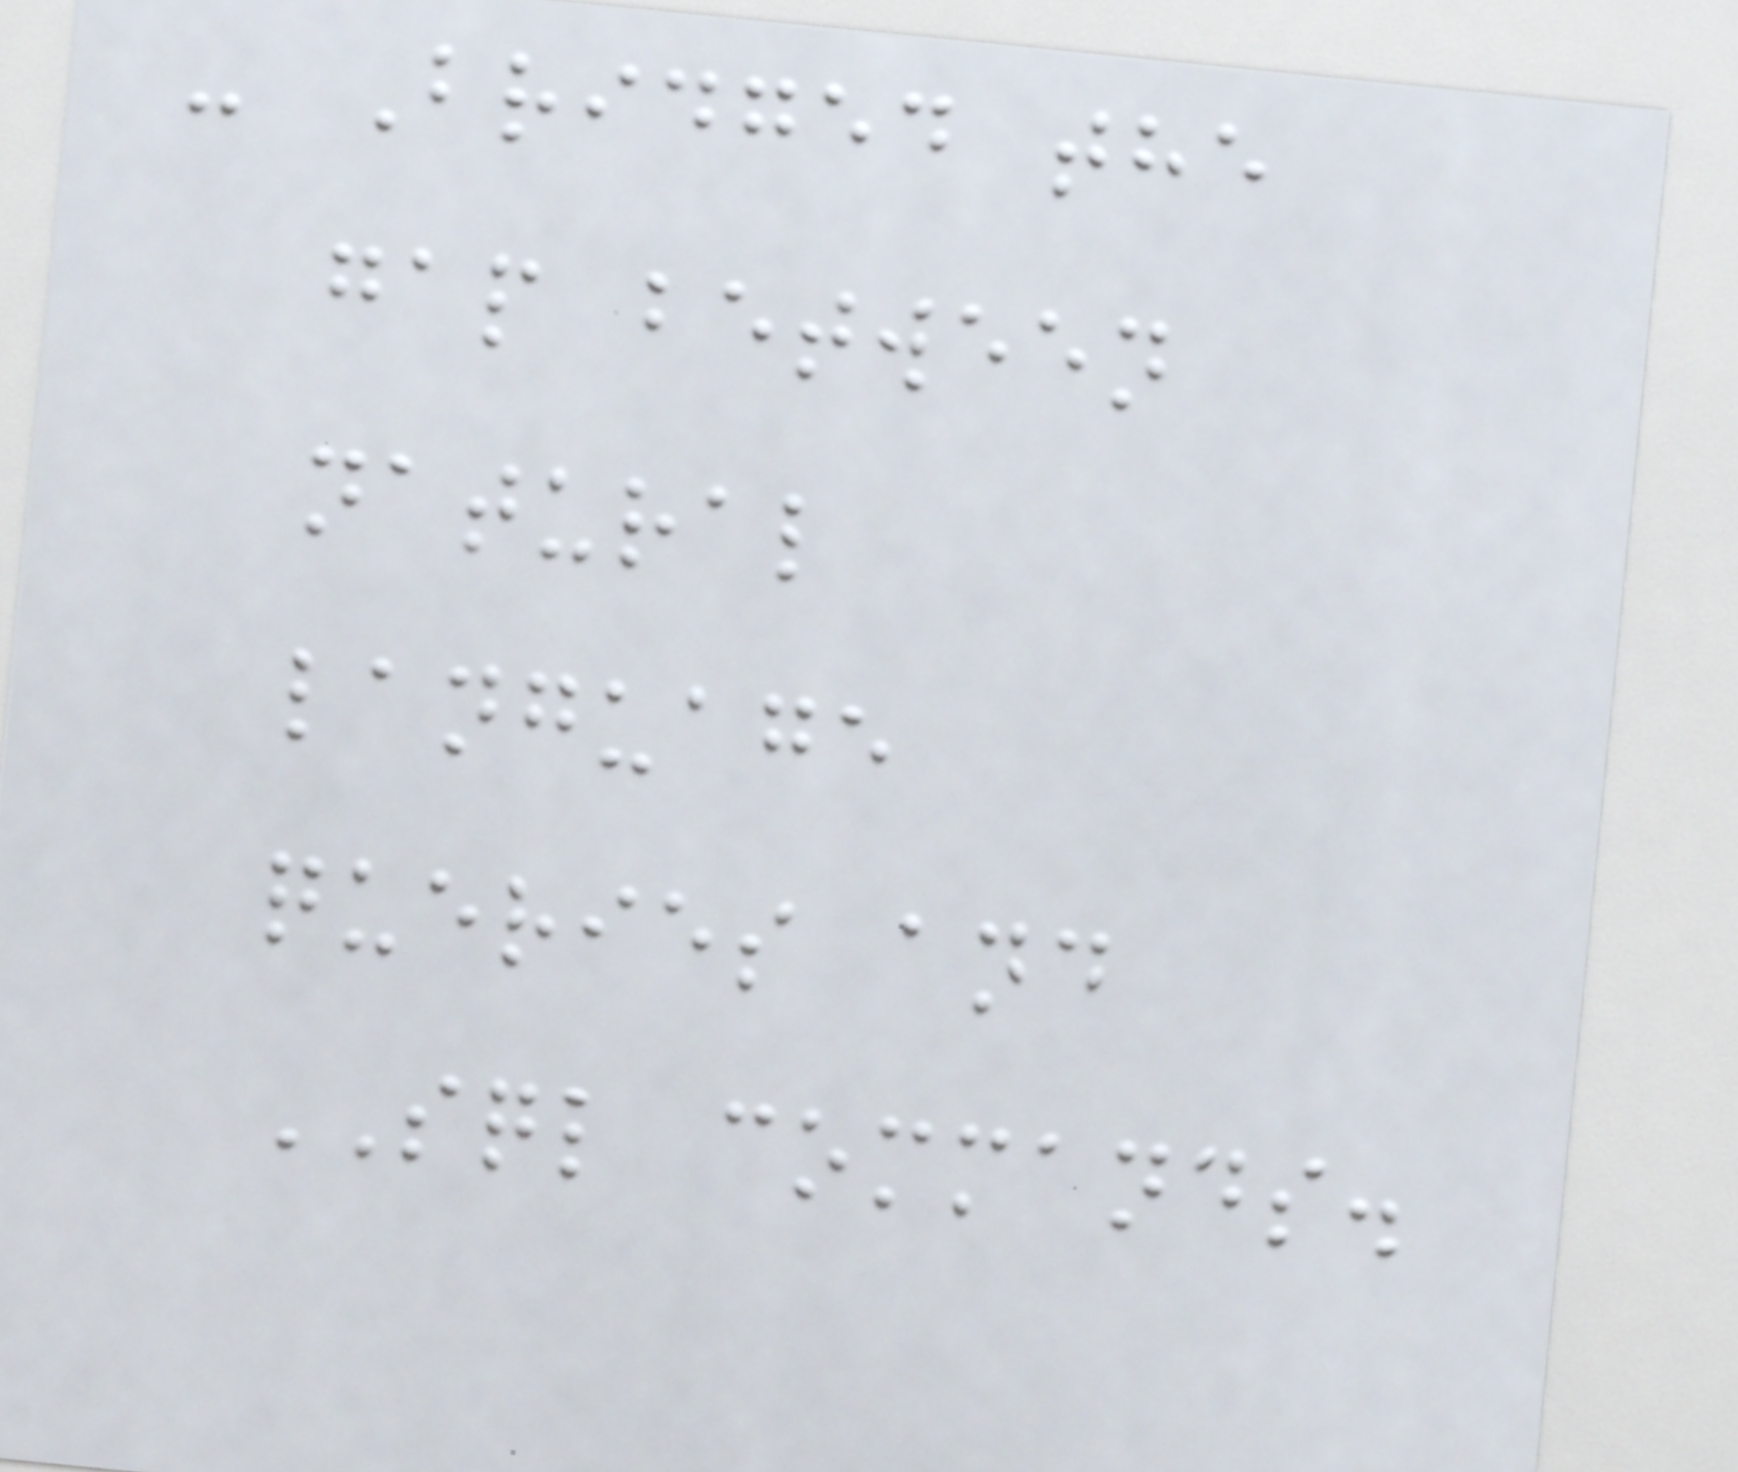- Bridged the
gap between
natural
language
queries and
SQL commands.
